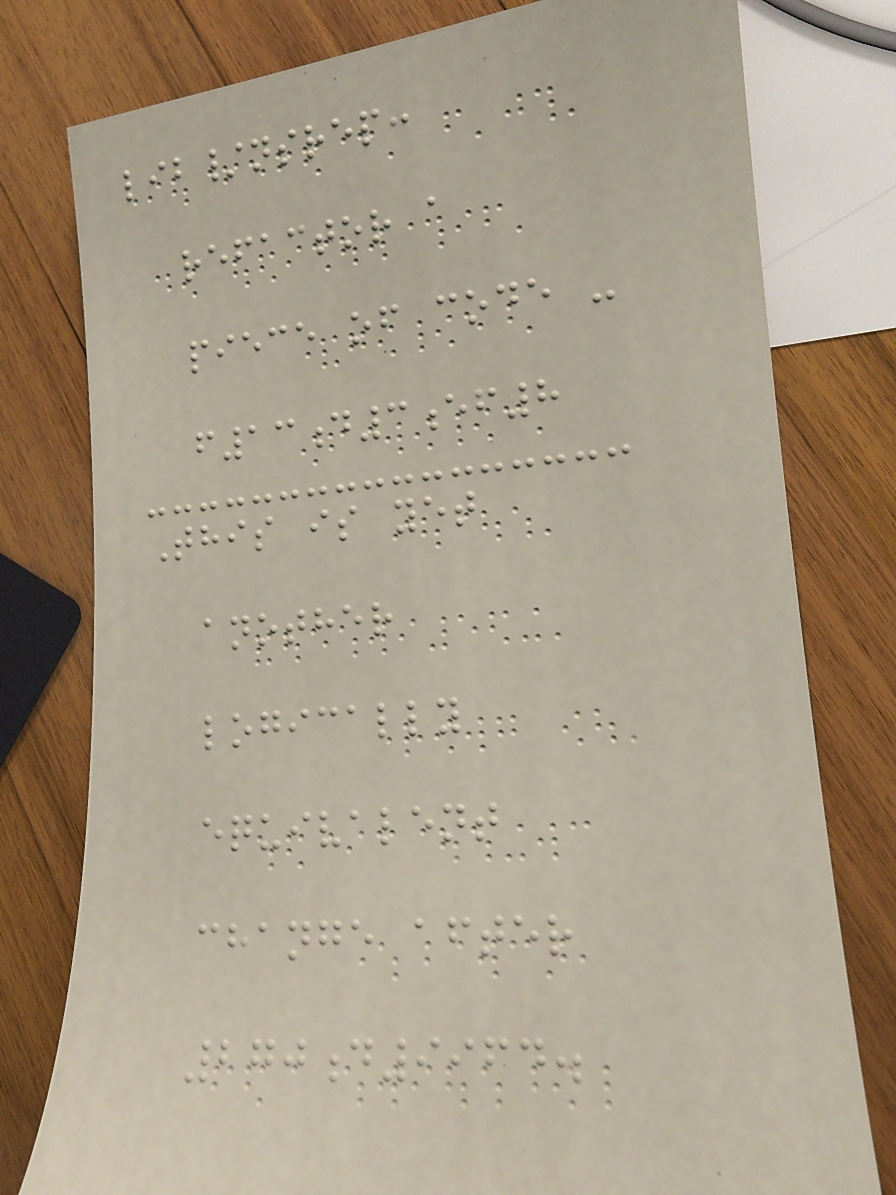lib/nsrep:
refactor a
piece of code -
f13d3ef8
This is yet
another
logically
equivalent
change after
270d9964.
